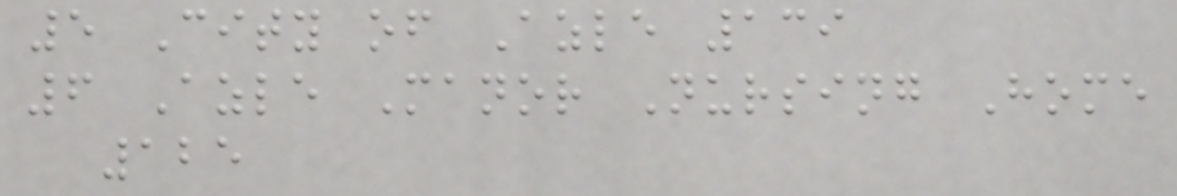5 City of Azle 139
6 Azle Manor Nursing Home
125
